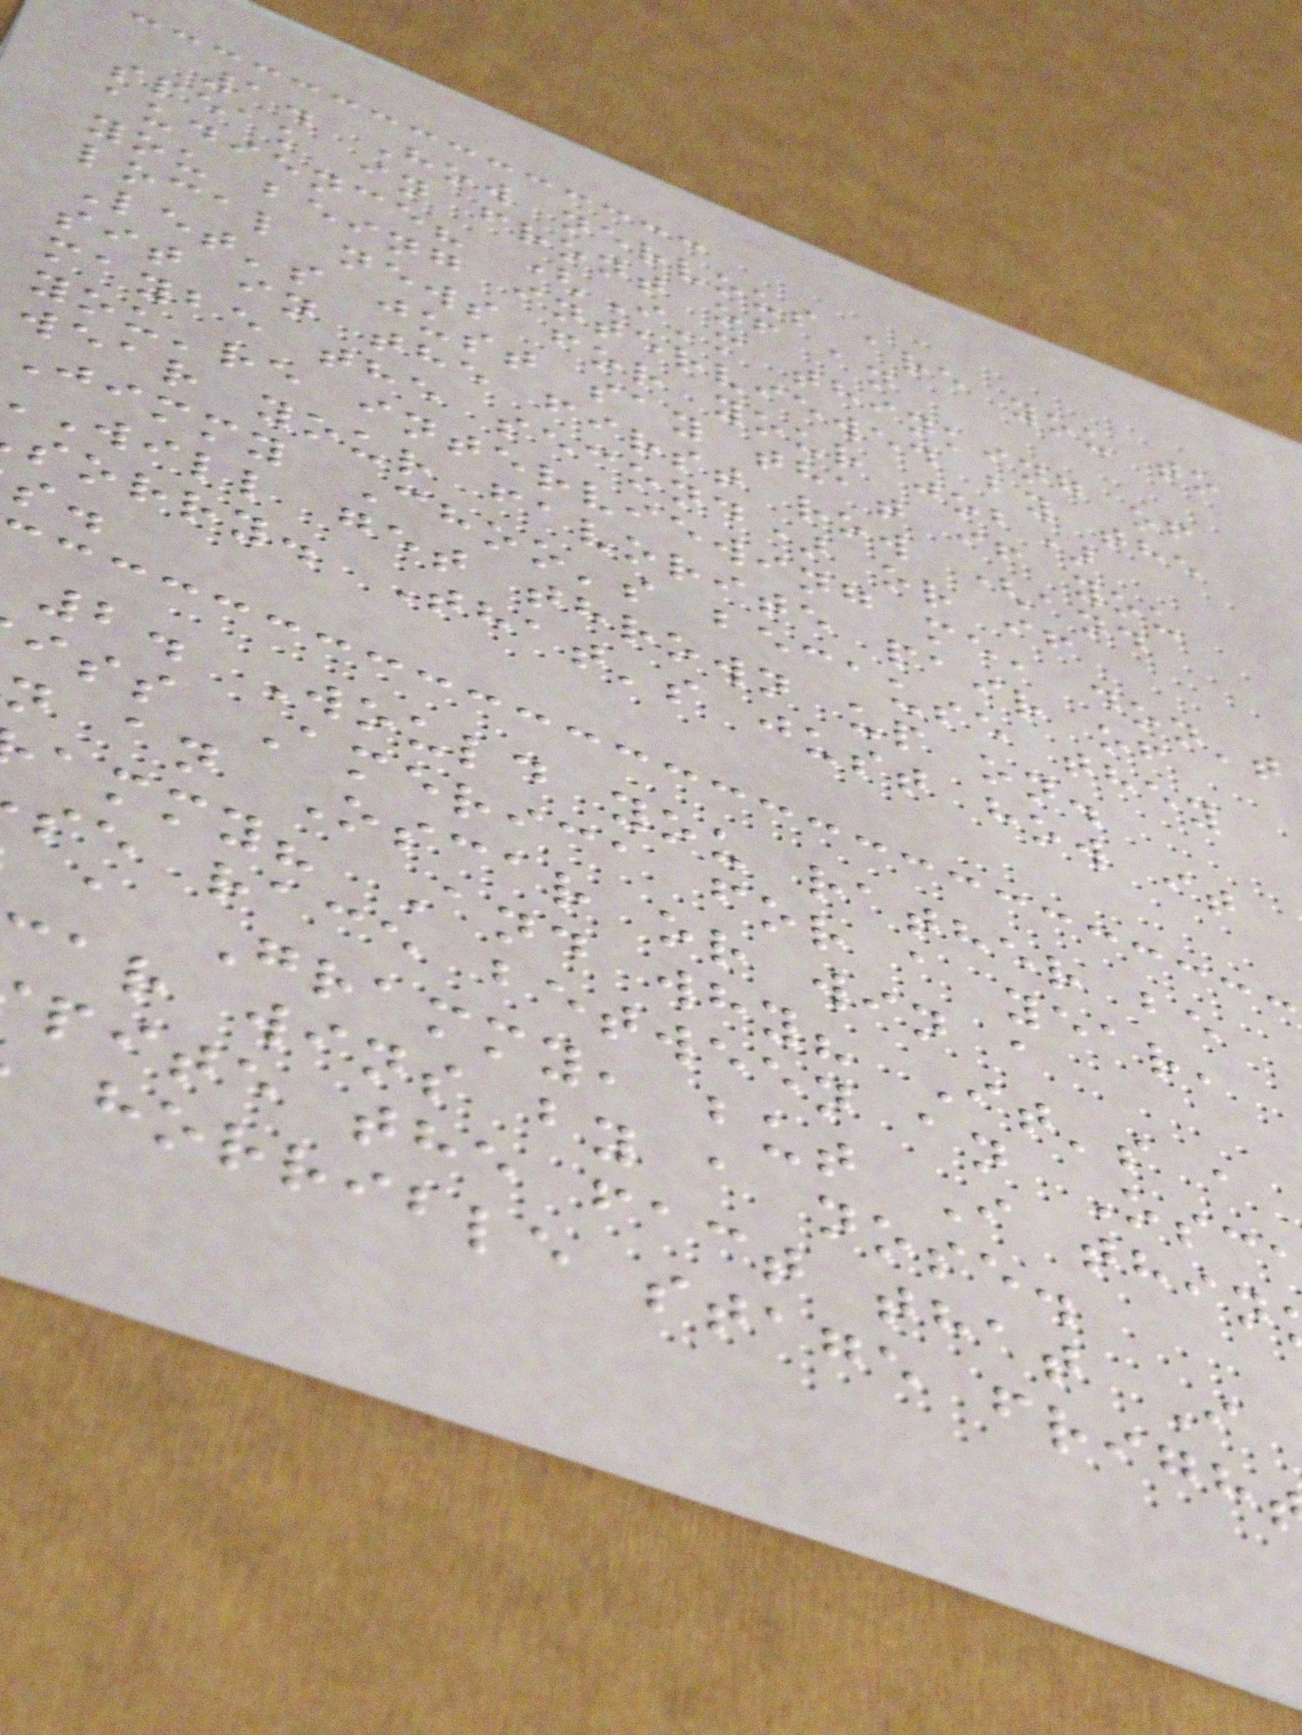1. How nervous are you to
speak in front of an
audience? (I'm thinking of
you being interviewed by the
local news for your job)
Let's just say that if you
sit in the first row (and
maybe the second) or if
you're interviewing me, don't
wear your favorite pair of
Jimmy Choo's because they
will get thrown up on.
sorry. That's just how it
2. Would you rather be
iss America for a year,
n an Oscar or win a
ammy? And why? It's a
se race between an Osc
a Grammy, but I thin
ar wins by a nose.
pite the fact that I
horrible stage frigh
